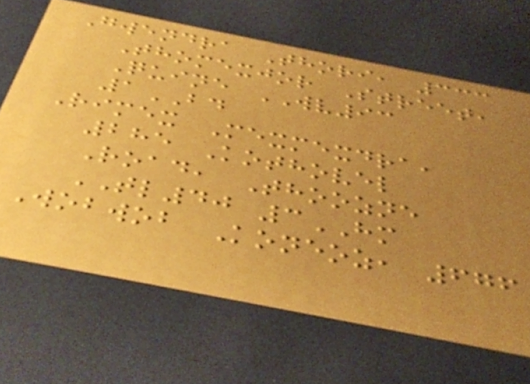Gwendra Thori, 333
Thomexjor Street,
Quine WV93
1BD
Rimex Mexmexdra,
285 Kothovel
Road, Thoozne
TL40 3HM
Wobwob Koneoz, 676
